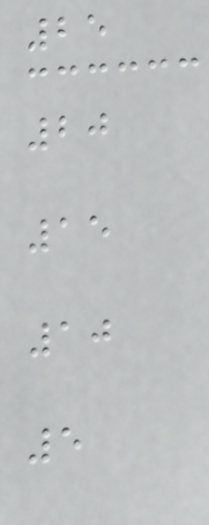25
20
15
10
5
